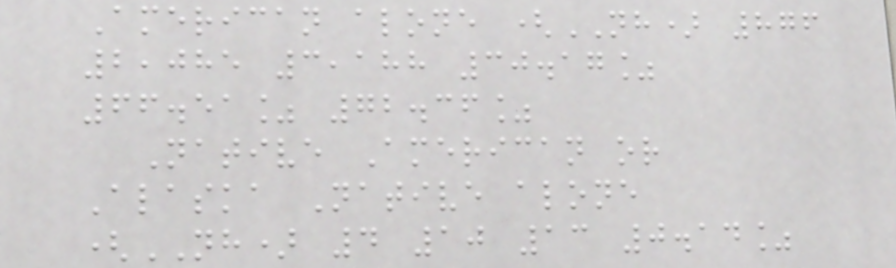American alone (NH) 876
2,085 3,188 30.17%
66.51% 72.36%
Native American or
Alaska Native alone
(NH) 4 10 13 0.14%
